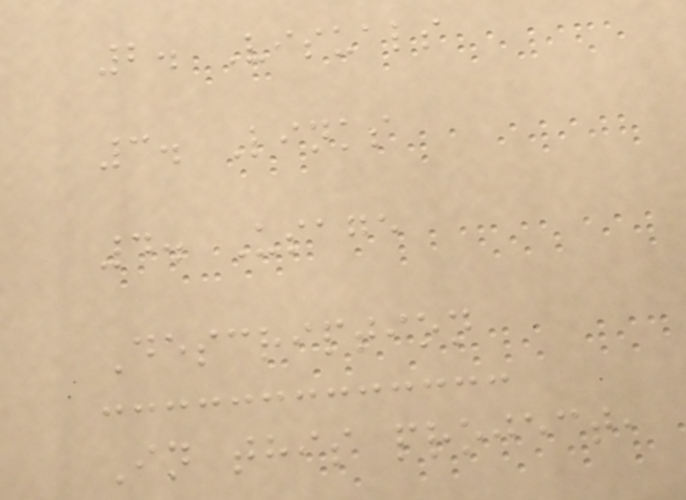2. Visuals
3. Links
4. Usage
Description
In this project,
